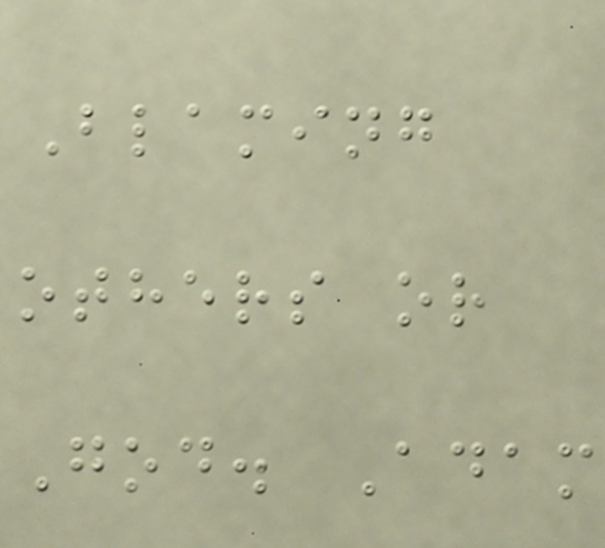Blaming
others or
God. Adam
